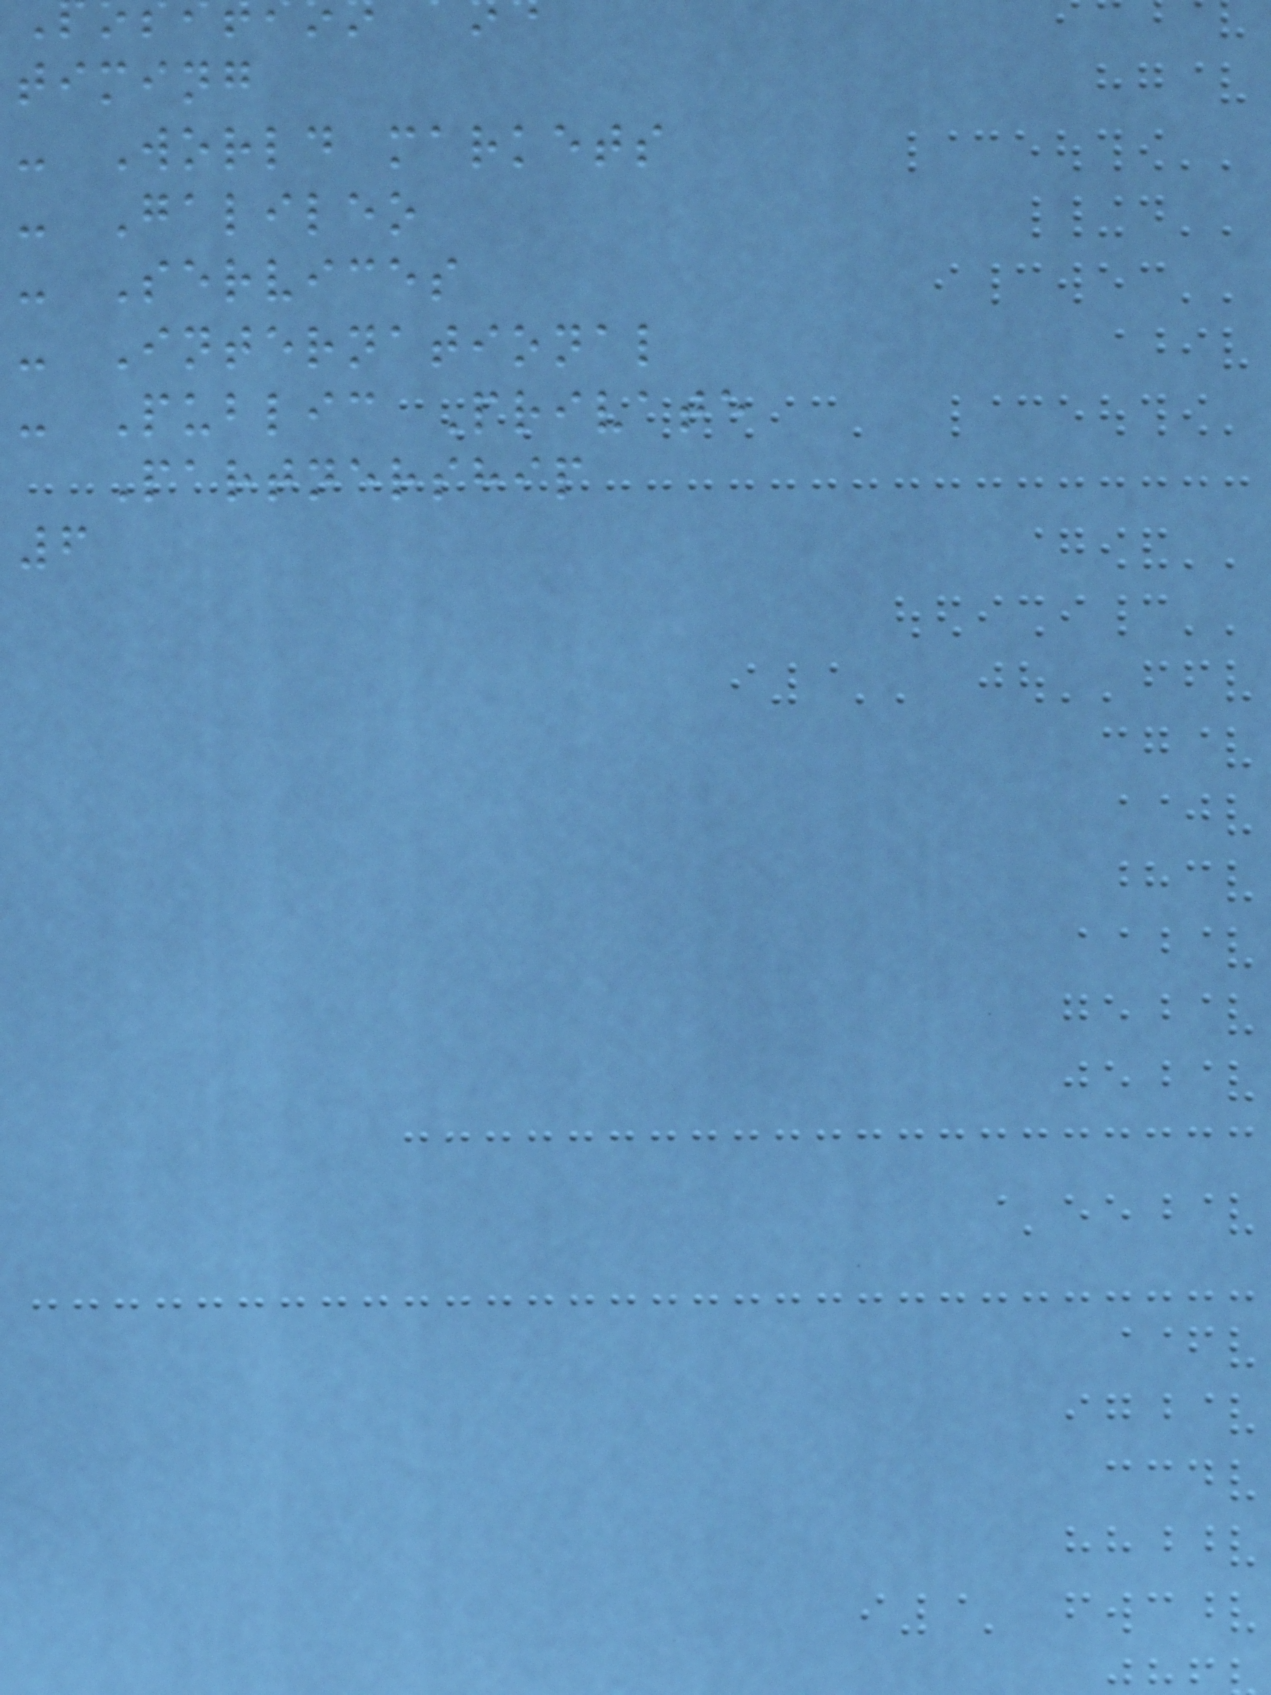timing
- World markets
- Galileo
- Services
- International
- Public Private
Partnership
6
